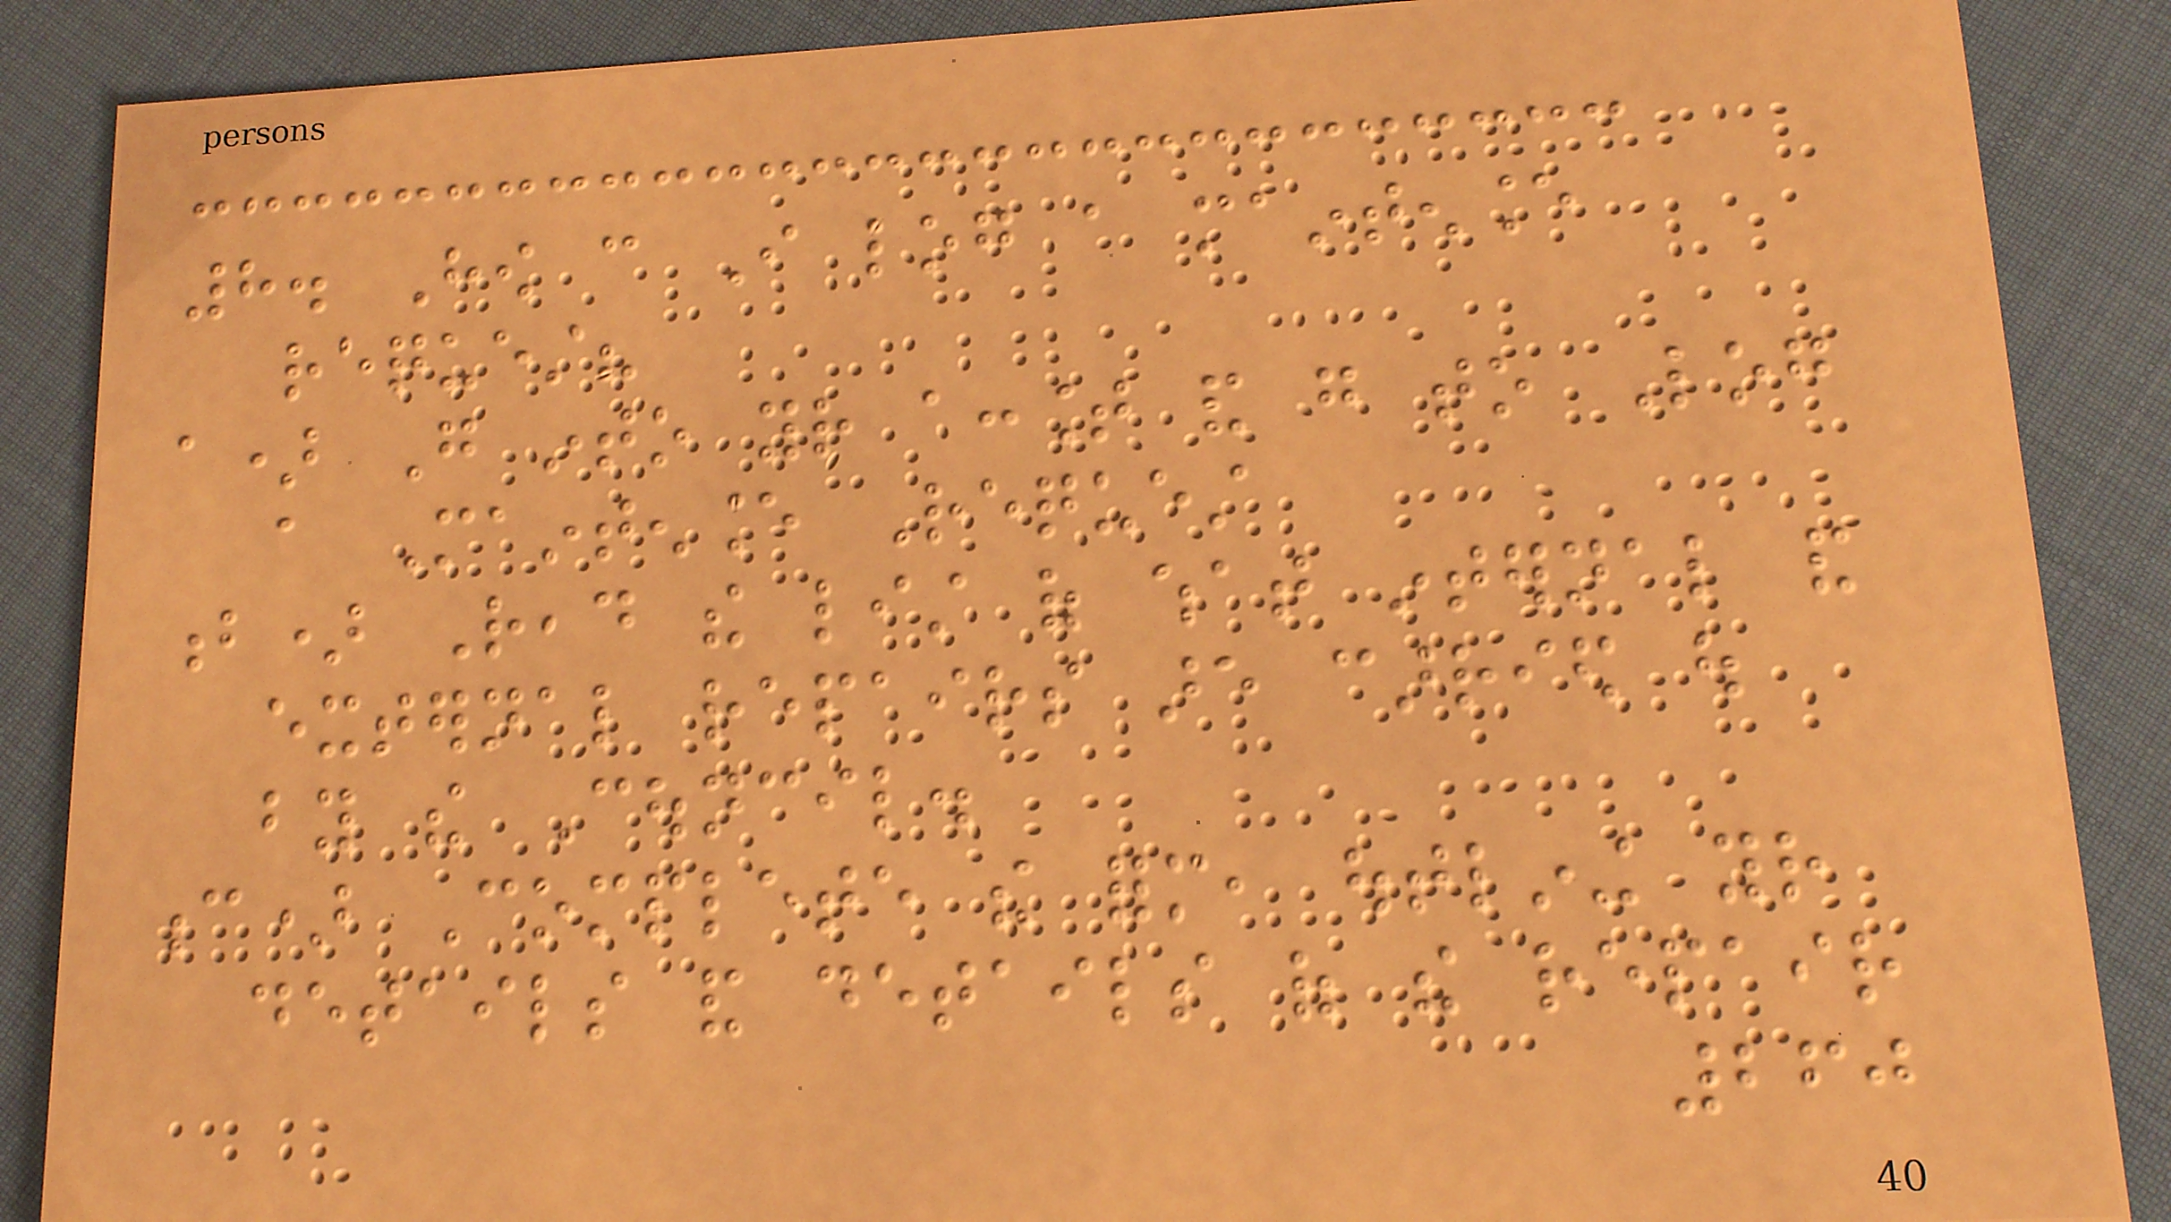8. How can I log a maintenance
request?
a) Go into your account and go to Log
a Maintenance Request
b) Read the list of what internal and
external repairs are carried out
by the Council.
c) Complete the form, outlining your
details and details of the repair
260
